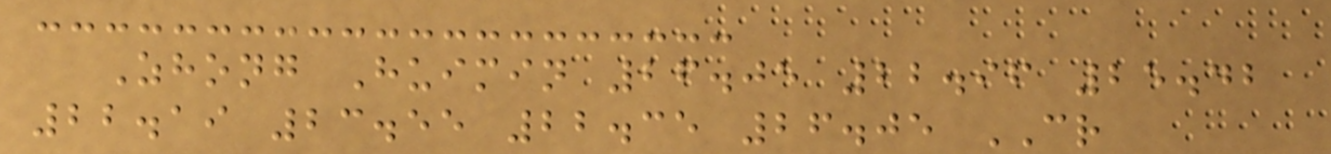Zhong Huimin 26.05 22.96 25.42
22.19 23.55 22.35 26.05 CR
